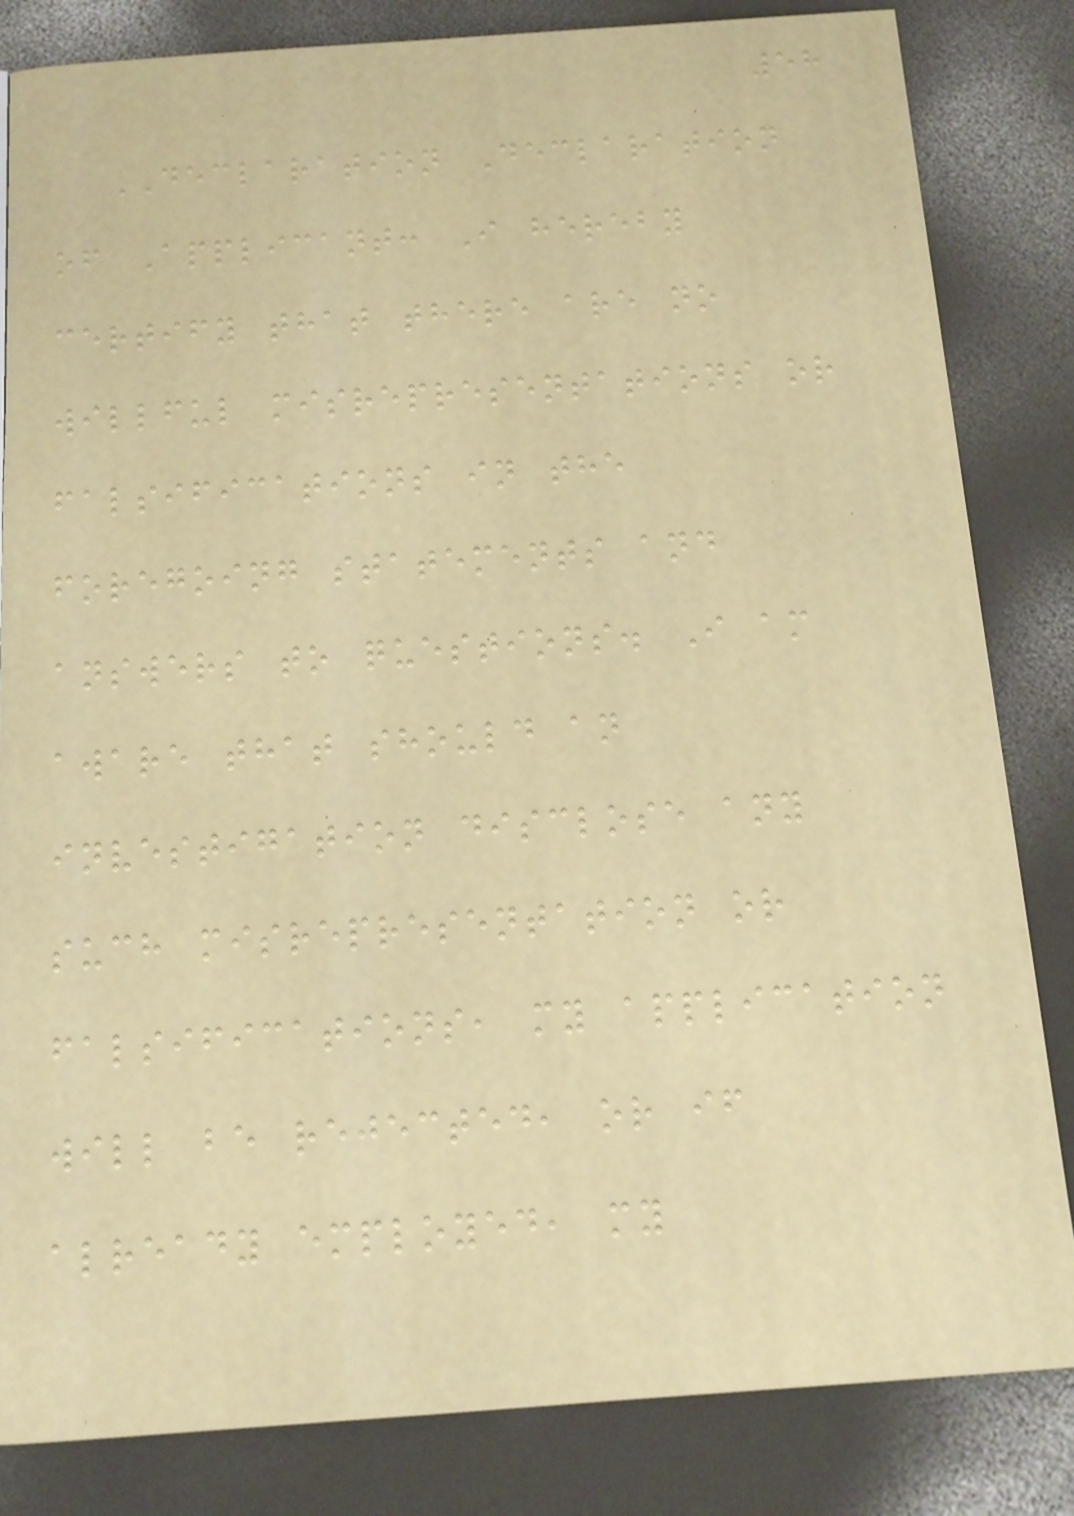58
DECLARATION Declaration
of Applicant: I hereby
certify that there are no
willful misrepresentations or
falsifications in the
foregoing statements and
answers to questions. I am
aware that should an
investigation disclose any
such misrepresentation or
falsifications, my application
will be rejected, or if
already employed, my
